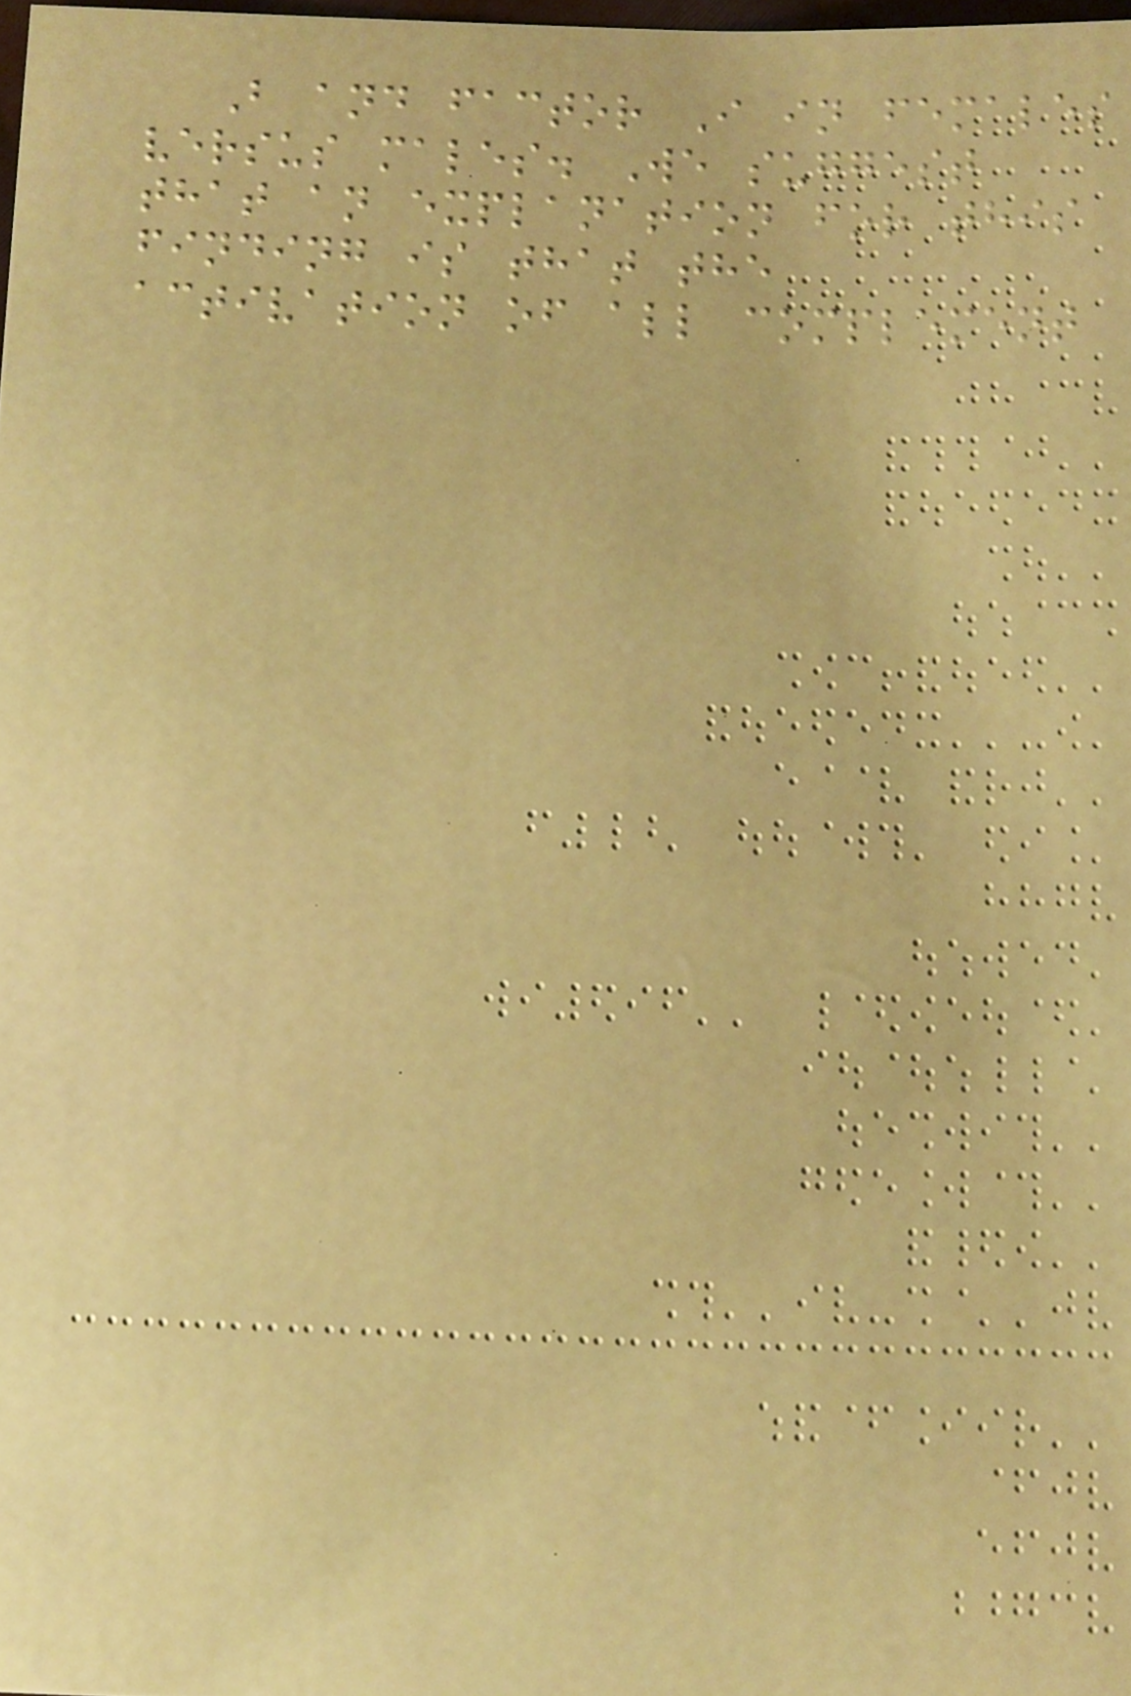B and factor I in females
versus males. We suggest
that an explanation for this
finding is that the
activation of all complement
